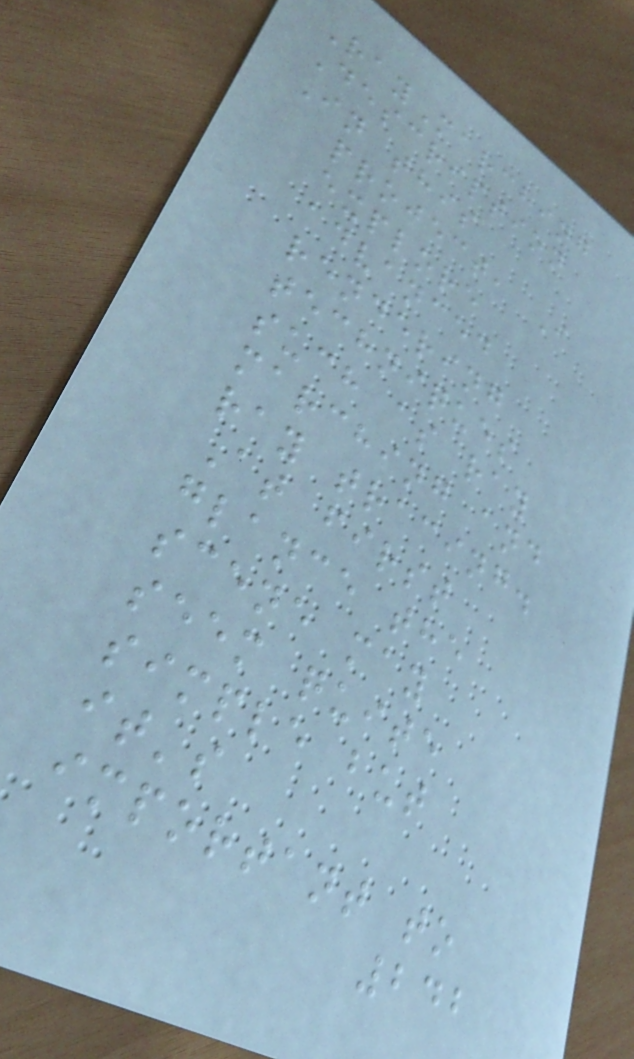RayMarching
Description
In this
project, I
explore
advanced
rendering
techniques
such as ray
marching and
ray tracing.
At first
glance the
scene may
seem quite
simple but
it's
important to
242
